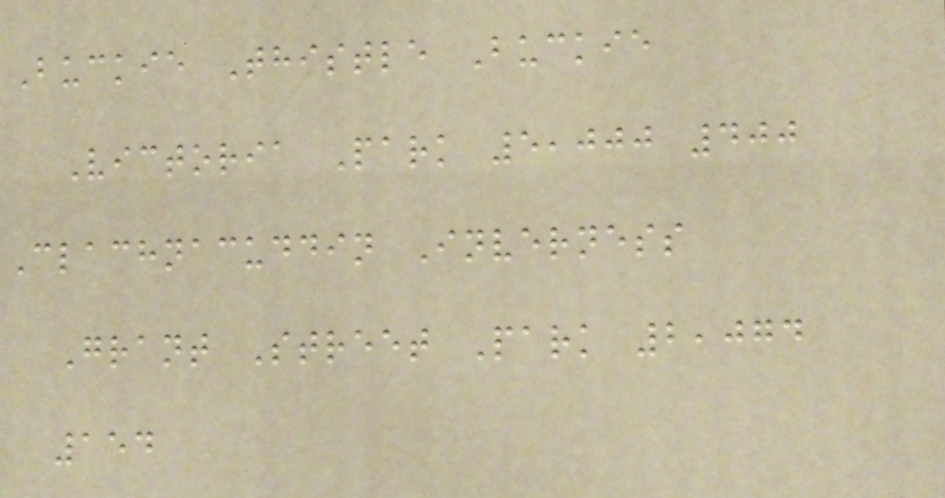Buckie Thistle Buckie
Victoria Park 5,000 400
Clachnacuddin Inverness
Grant Street Park 2,074
154
